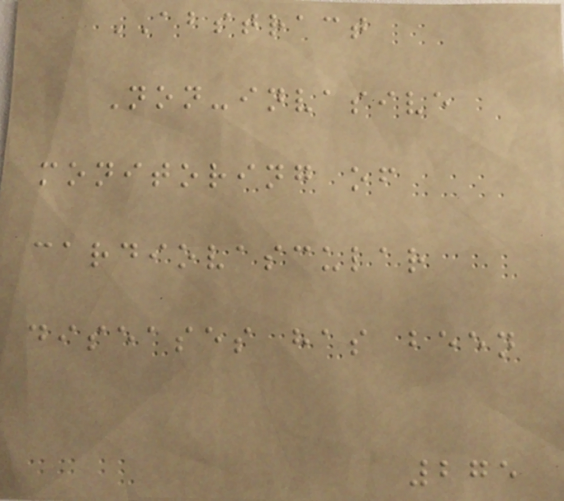ABSTRACT
Non-invasive
monitoring of
cardiovascular
diseases has been
275
